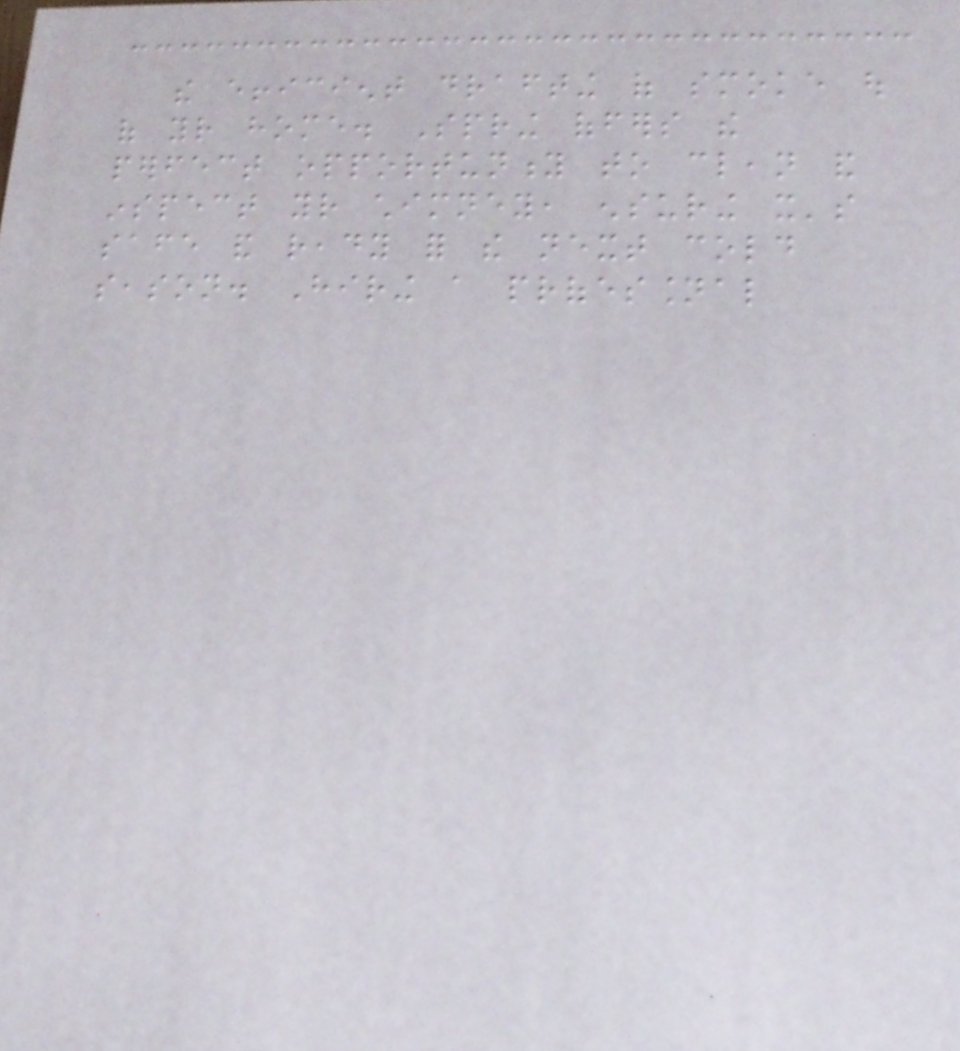the efficient drafting of smoke out
of your home. Spring offers the
perfect opportunity to clean and
inspect your chimney, ensuring it's
safe and ready for the next cold
season. Hiring a professional
